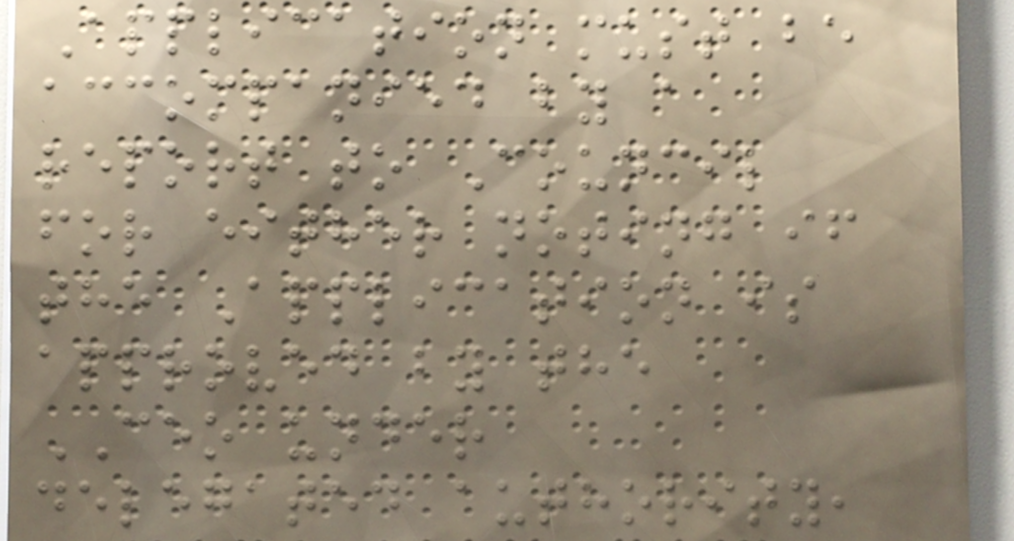Application must be
accompanied by a
report to Council
for either noting if
the Application is
approved by the
CEO under
delegated authority,
